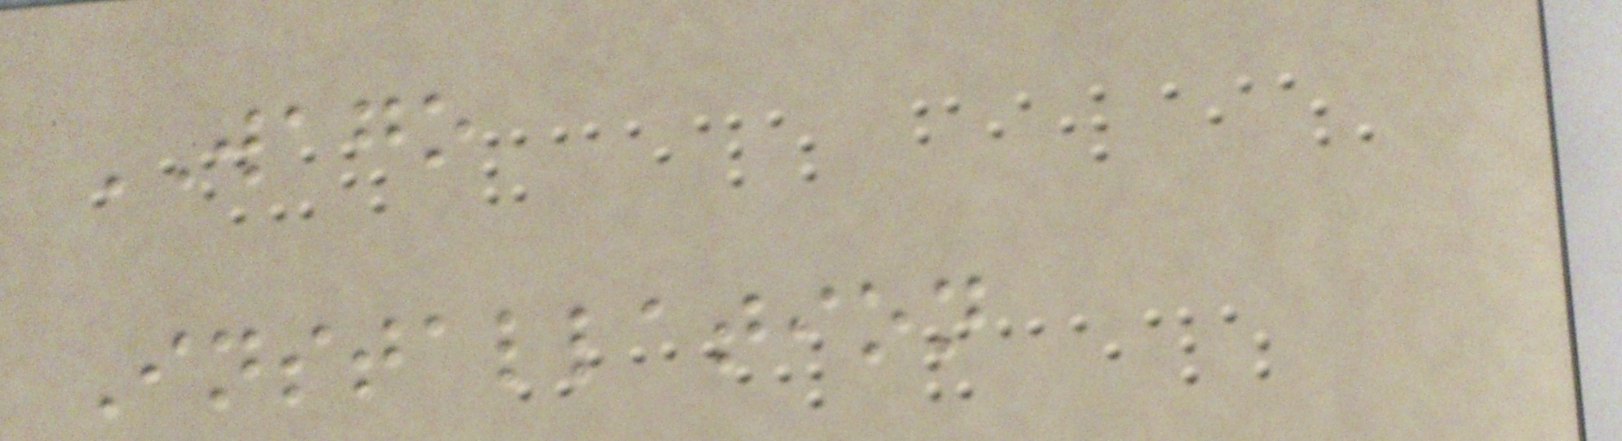WAGO
Installation
